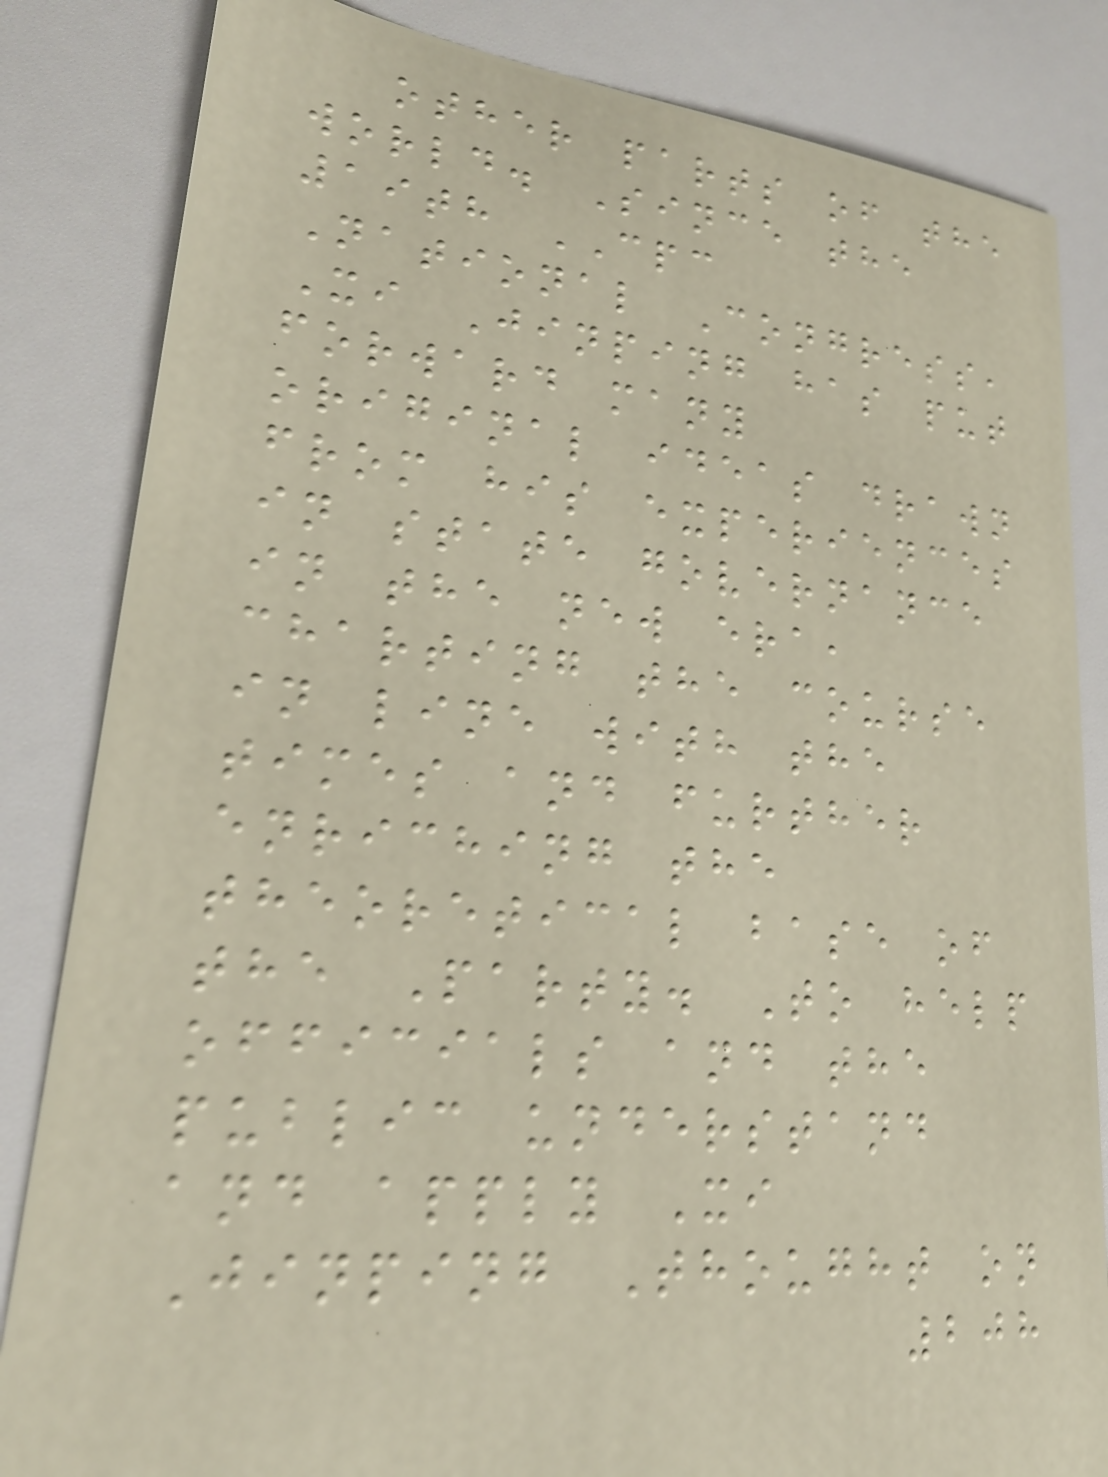other parts of the
world. Since the
19th CPC
National Congress,
Xi Jinping has put
forward many
original ideas drawn
from his experiences
in state governance
in the new era,
charting the course
in line with the
times and further
enriching the
theoretical base of
the Party. To help
officials and the
public understand
and apply Xi
Jinping Thought on
208
